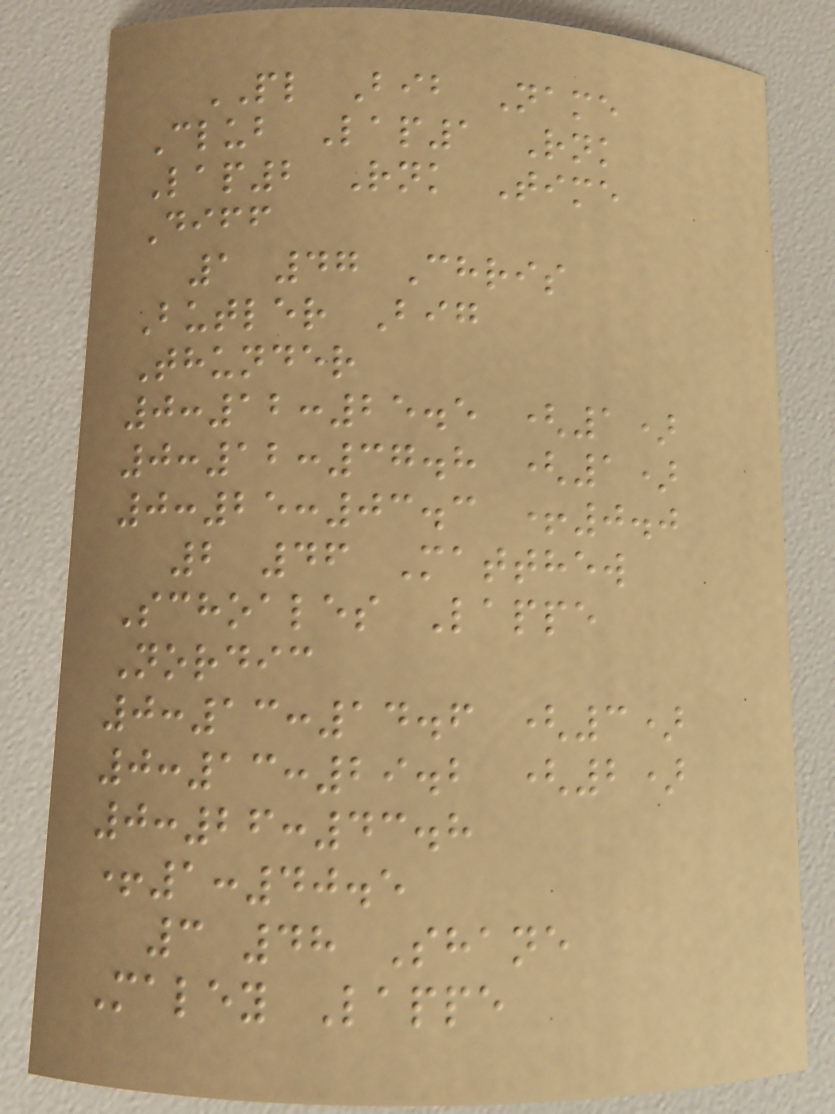PL Bib Name
Club Lap1 Rnk
Lap2 Rnk Time
Diff
1 47 Chris
Butler Big
Thunder
0:12:25.5 (1)
0:12:37.8 (1)
0:25:03.3 +0.0
2 46 Matthew
Schoales Lappe
Nordic
0:13:14.6 (3)
0:13:29.2 (2)
0:26:43.8
+1:40.5
3 48 Shane
Maley Lappe
